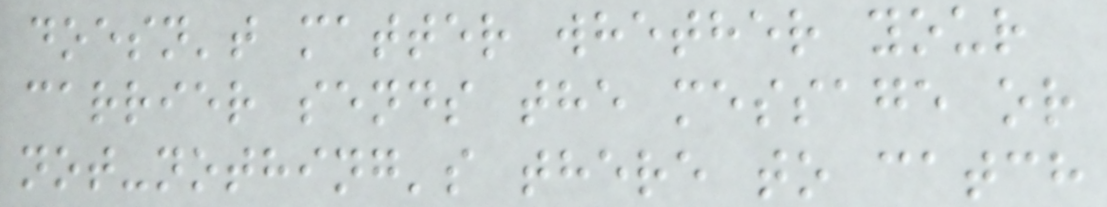doesn't matter whether your
carrier sends the message or
not-nothing's there to catch
